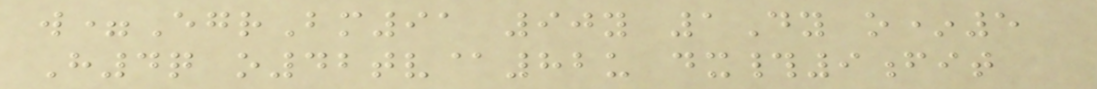w=EgrBm91 90y 1Dy o*5
H4q o42tv@82u dx#9fit
